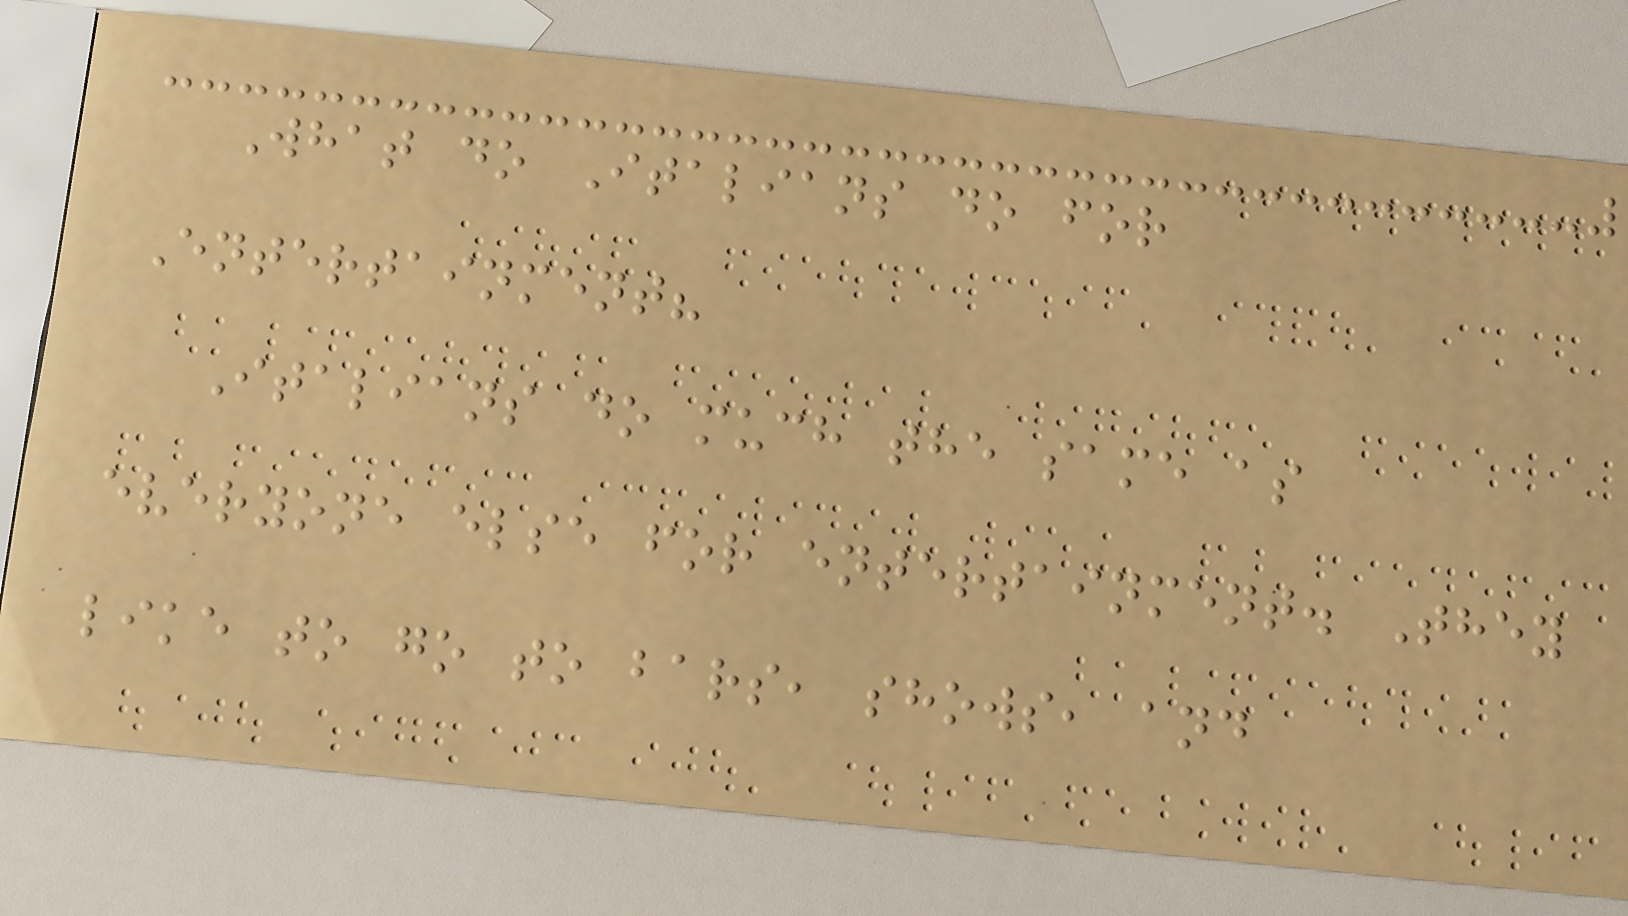What do Italians do for
Entertainment?
Italians do much the same as
everyone else for entertainment. They
like to go to bars, shows, and
